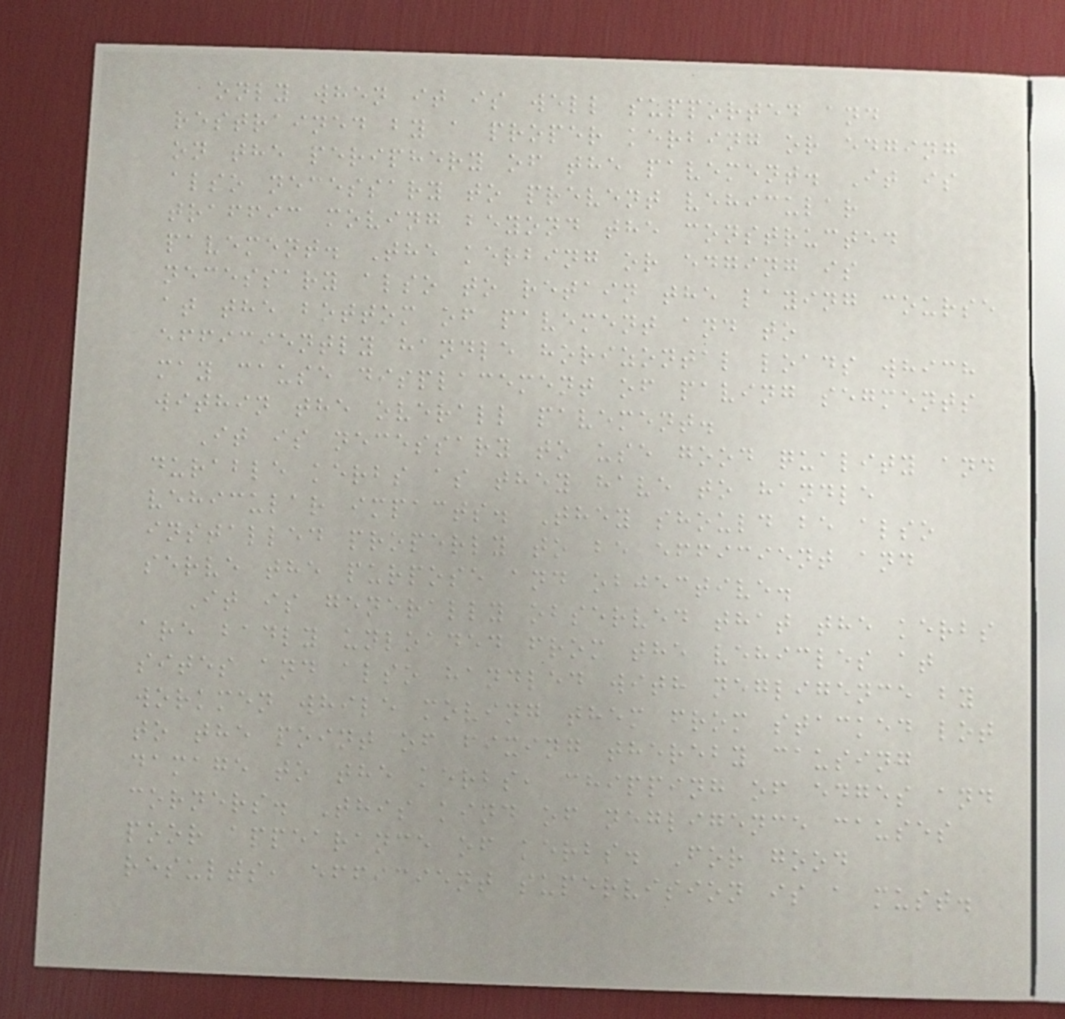only when it is well supported and
restrained by a proper kerbing or edging
on the periphery of the pavement. It is
also necessary to prevent vehicular
traffic moving beyond the constructed
pavement. The kerbing or edging is
necessary also to retain the laying course
at the bottom of pavement and to
efficiently handle horizontal loads which
may cause displacement of paving segments
within the overall pavement.
It is necessary to use good quality and
durable kerbs as they have to handle
vehicular impacts. They should be also
installed properly to be efficient and
serve the purpose and objective.
It is generally observed that the kerbs
are badly unloaded from the vehicles at
sites and also handled with negligence by
workmen while moving them from stacked lot
to the point of fixing thereby causing
damage to the kerbs, chipping of edges and
corners. This kind of negligence causes
poor appearance of kerbs. For good
results, efficient supervision is a must.
